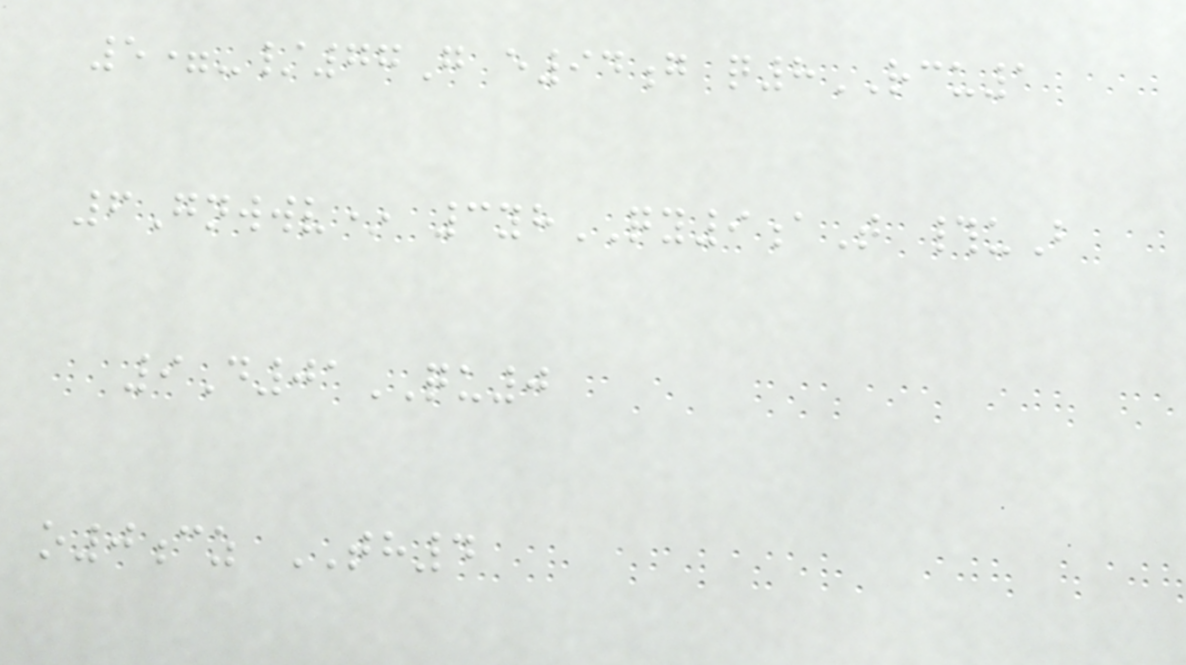5=-/77G e94g q8RCU1
6Gnwwv* 3yhQY9aT #uB
9D01QU0
o0cz TH4
